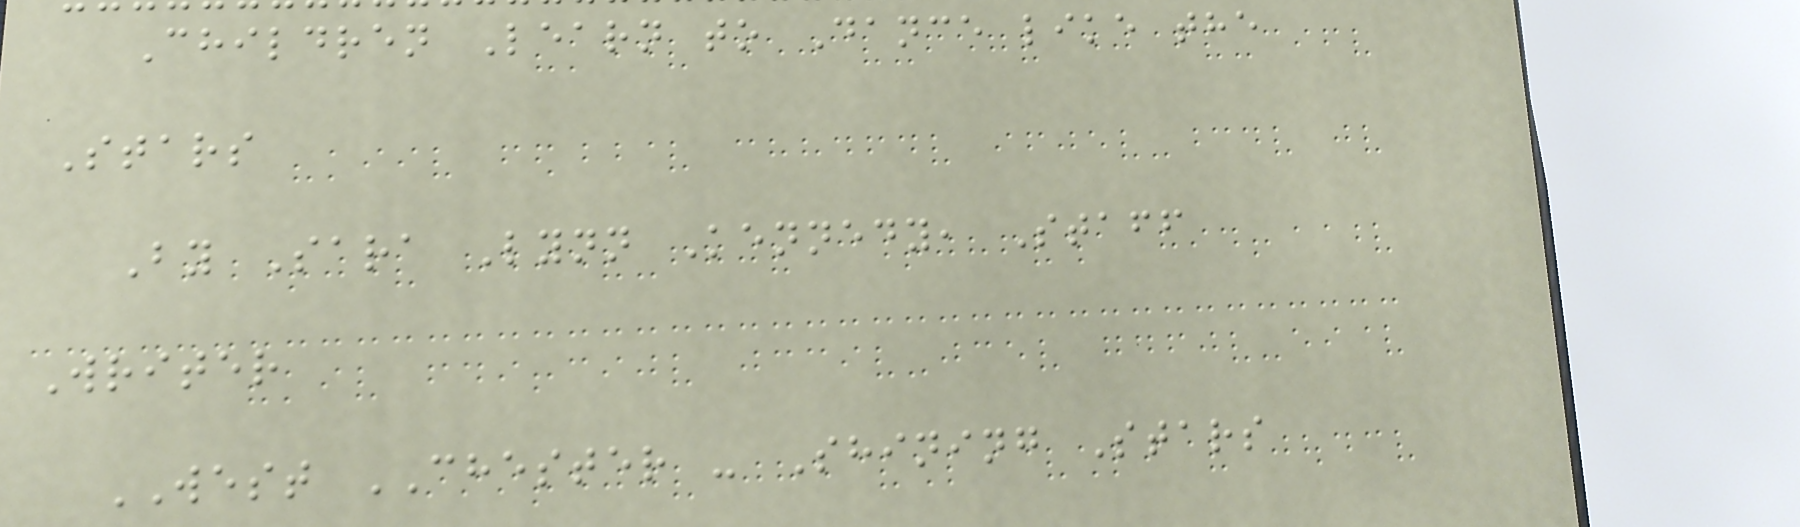Children Learn to Dance like the
Stars
By Sara Lynn Kennedy, Staff
Writer
WEST CHESTER - Shining Stars
